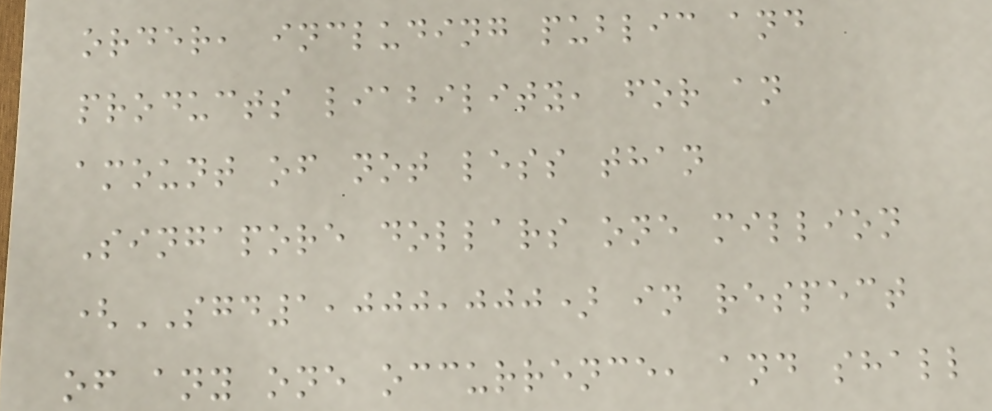order, including public and
products liability, for an
amount of not less than
Singapore dollars one million
(SGD1,000,000) in respect
of any one occurrence, and shall
